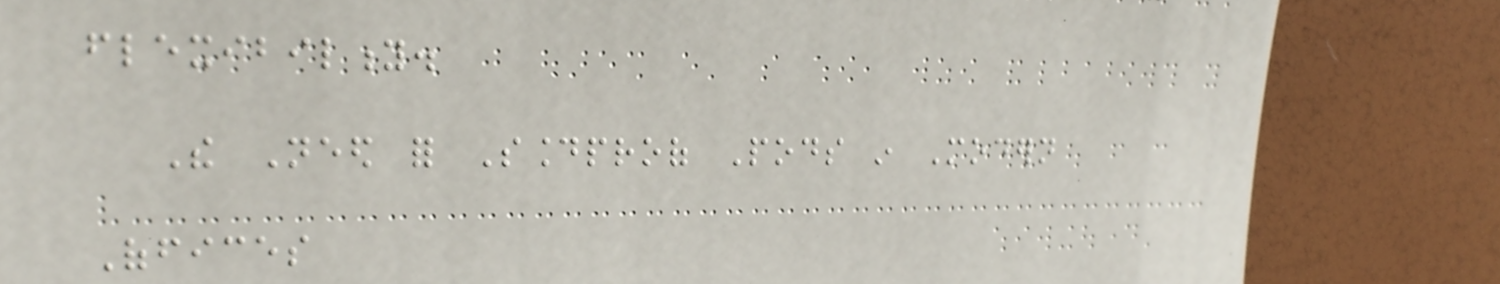flexibility.
The Need for Soundproof Pods in Modern
Offices
